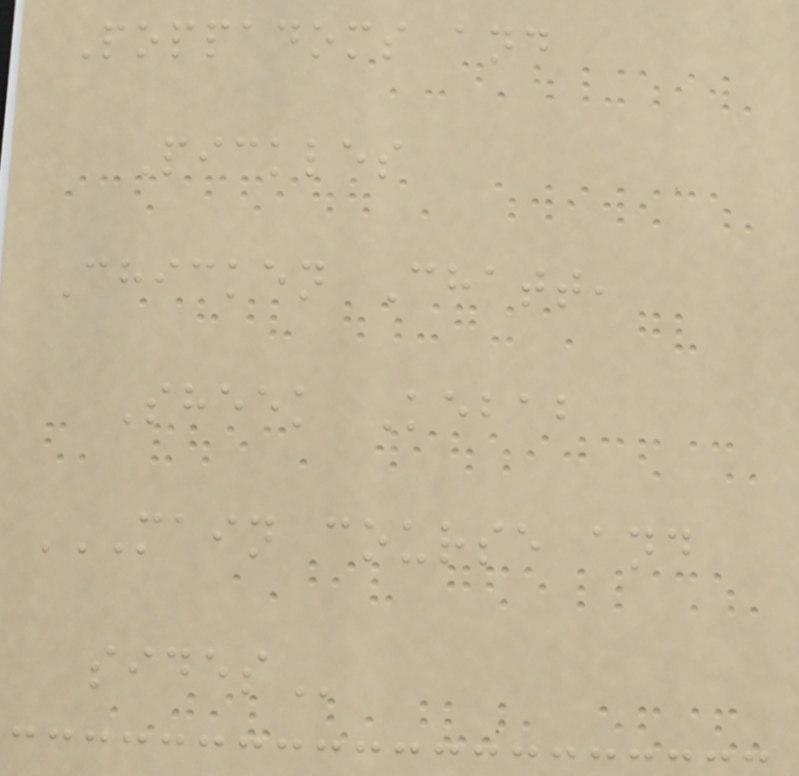Poppadoms and
Pickles
Chicken Chatt,
Sheek Kebab
MAIN COURSE AND
SIDES
